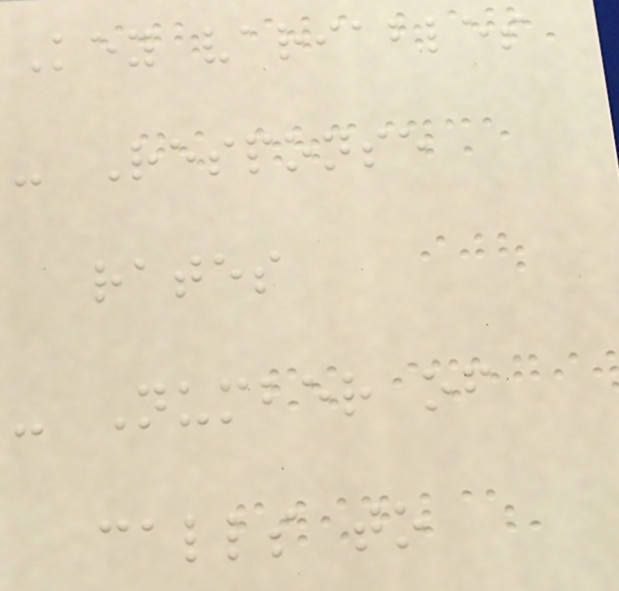Key variables
- Response
rates
- Number of
calls to
